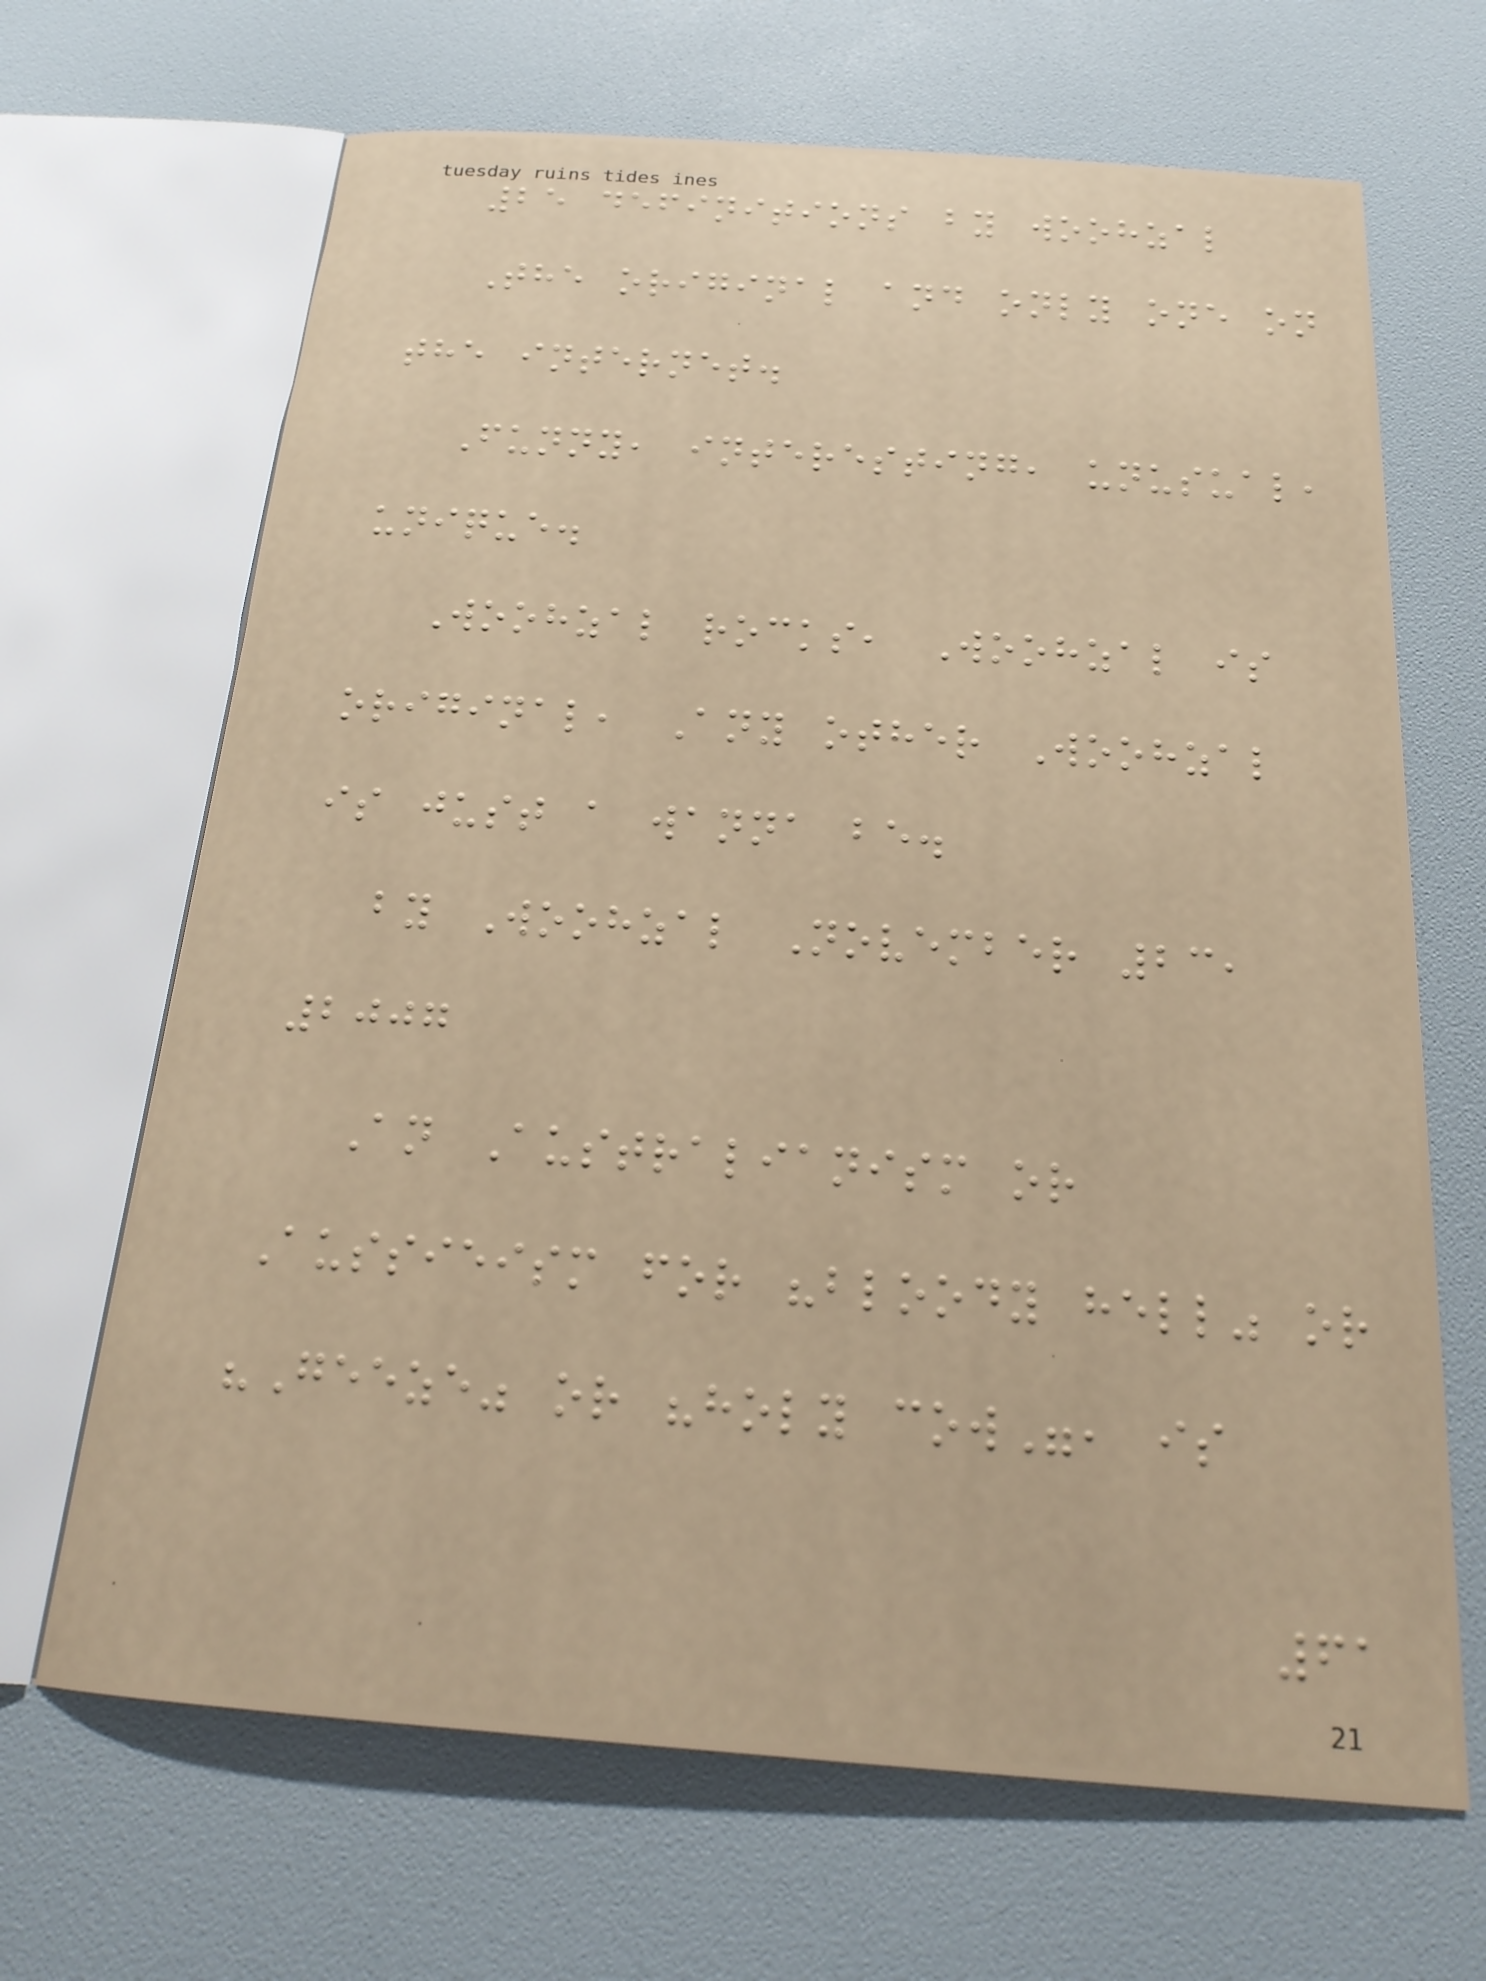25 definitions by woohzal
The original and only one on
the internet.
Funny, interesting, unusual,
unique.
Woohzal rocks, Woohzal is
original, Any other Woohzal
is just a wanna be.
by Woohzal November 23,
2007
An Australianism or
Aussieism for "bloody hell" or
"Geeze" or "holy cow", is
61
